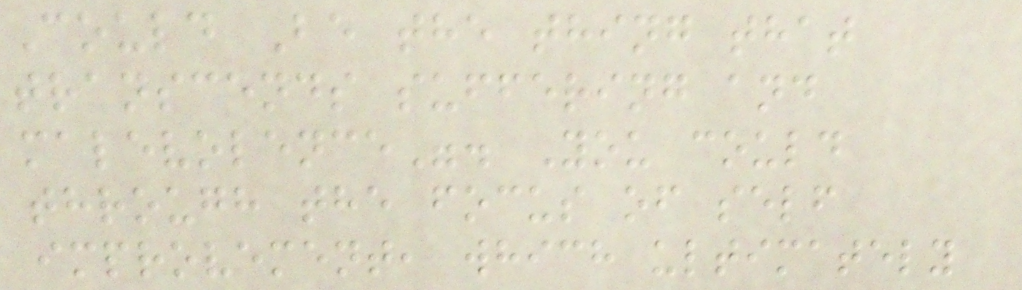Could Be the thing that
transcends suffering and
malevolence". You could
through the focus of self
improvement, which ultimately
